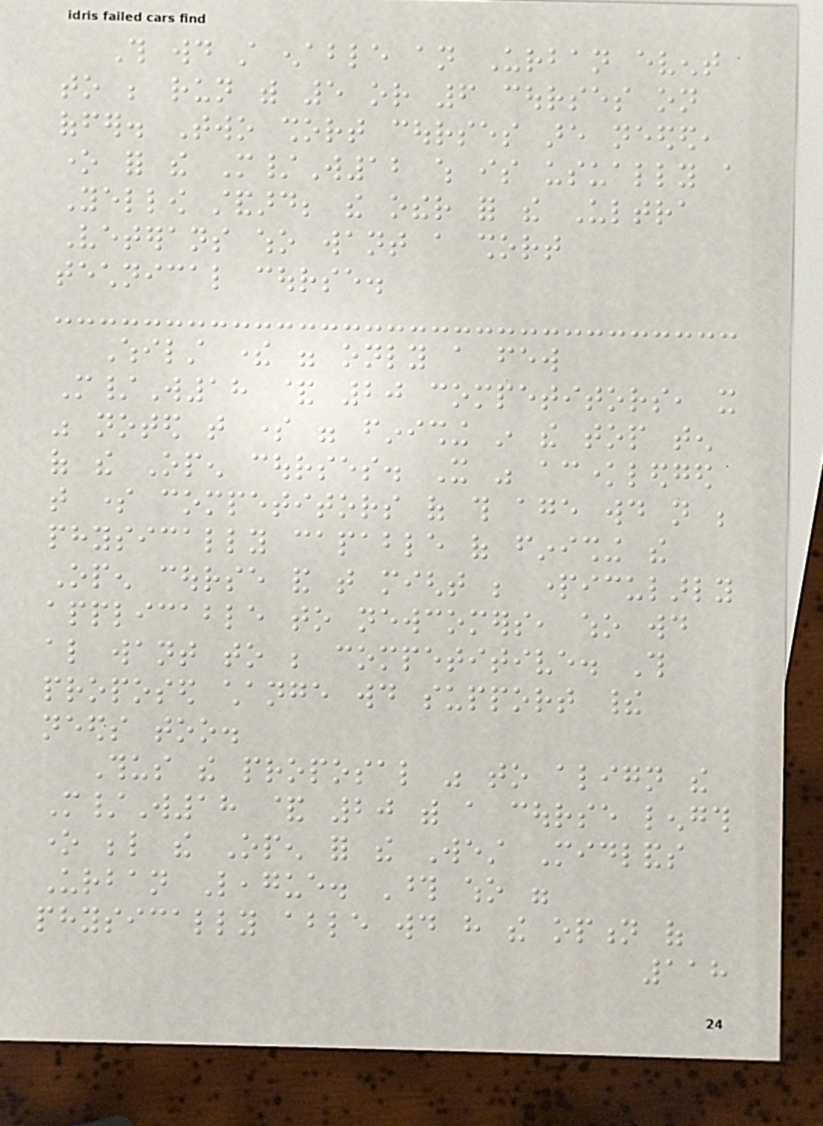This would still enable an Urban event
to be run with 5 or 6 courses on
offer. Two short courses are needed,
one for the M/W12 which is usually a
Yellow standard; the other for the Ultra
Veterans who want a short
technical course.
Whilst there were only a few
M/W18 & 20 competitors, it
was noted that some were finishing in the top ten
of the Open courses. It was acknowledged
that some competitors of this age would not be
physically capable of finishing the
Open course and that might be particularly
applicable to newcomers, who would
also want to be competitive. This
proposed change would support their
needs too.
Thus the proposal was to align the
M/W18 & 20 with a course length
one below the Open for the West Midlands
Urban League. Those who were
physically able would have the option of
118
